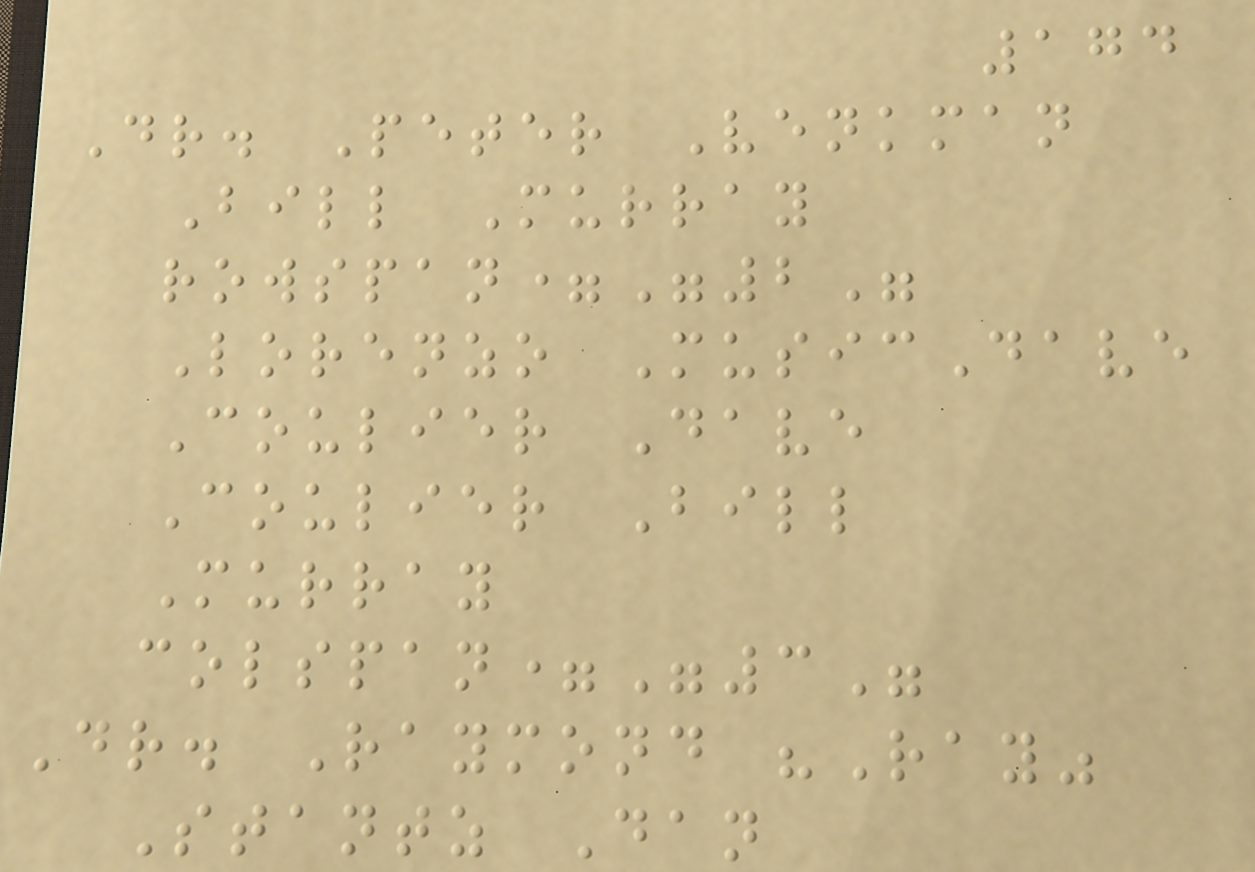174
Dr. Peter Venkman
Bill Murray
rowspan="2"
Lorenzo MusicDave
Coulier Dave
Coulier Bill
Murray
colspan="3"
Dr. Raymond "Ray"
Stantz Dan
